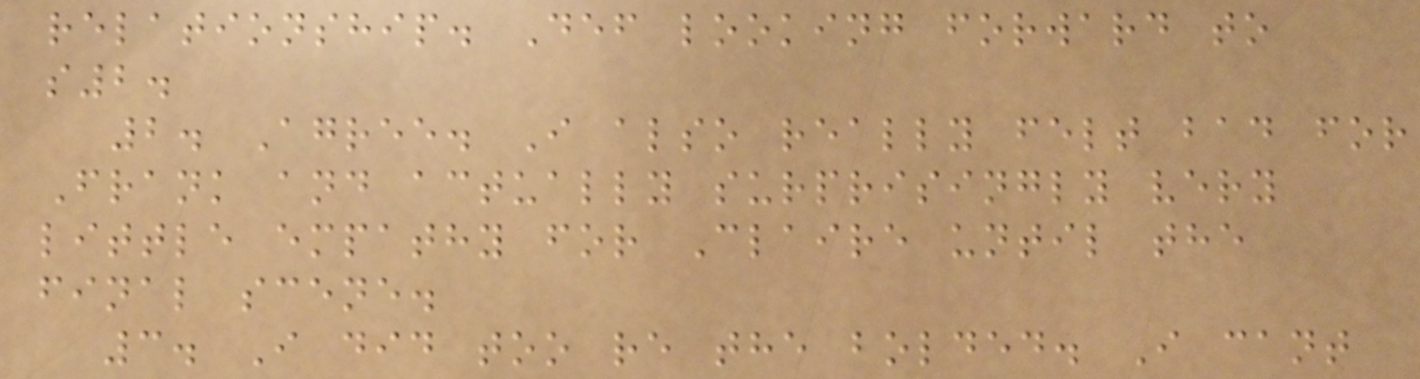relationship. Def looking forward to
s2.
2. Agree. I also really felt bad for
Frank and actually surprisingly very
little empathy for Claire until the
final scene.
3. I did too re the bolded. I cant
